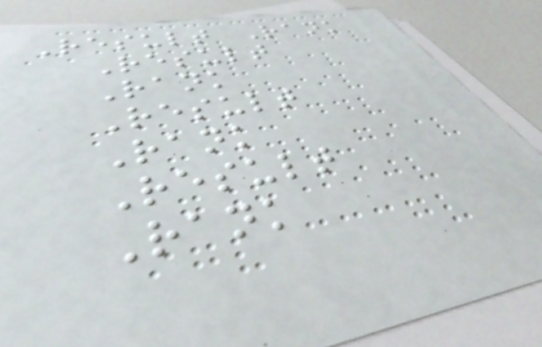Result Rank
Result
Rank
Result
Rank
Result
Rank
